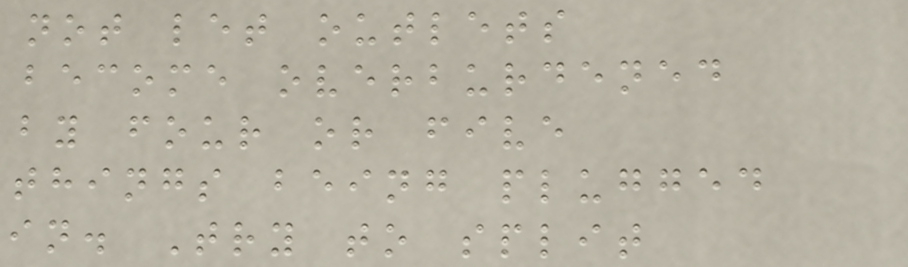not let outlets
become overburdened
by four or five
things being plugged
in. Try to split
